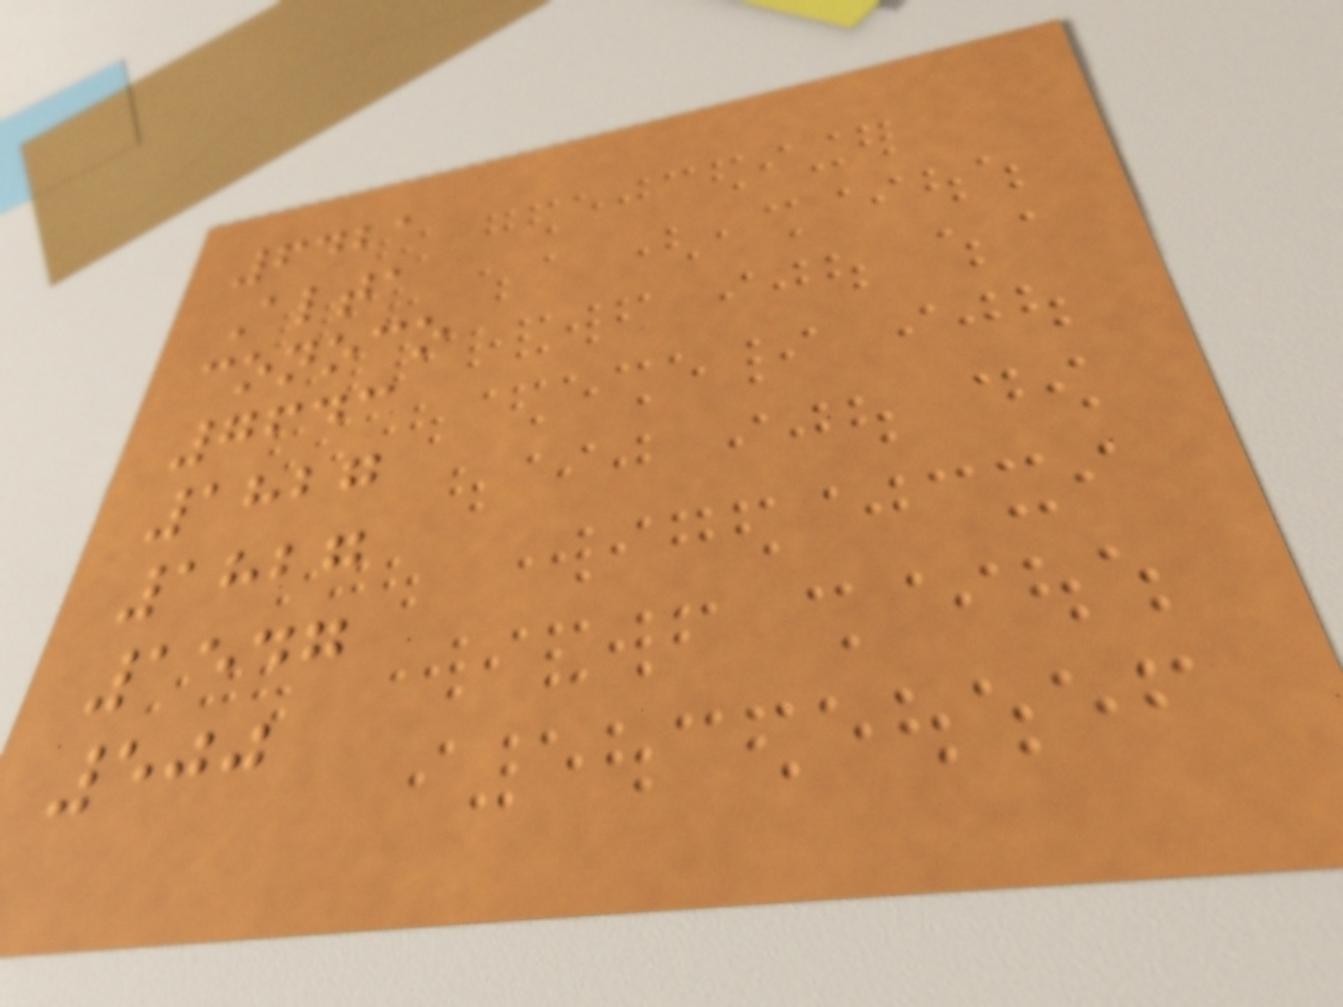6421
Alta
conoco
7643
1827
1827
1547
500
